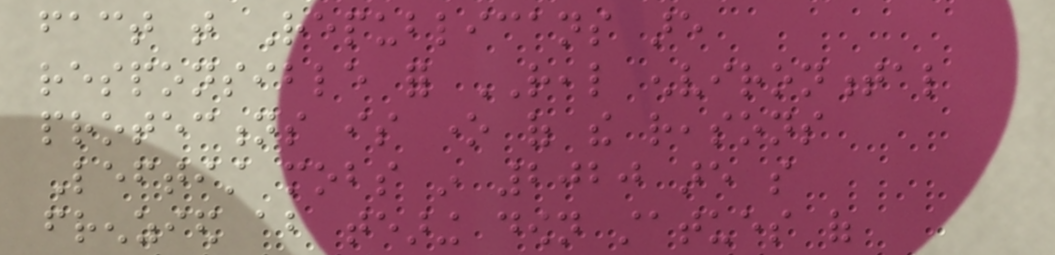fact that Republicans are
responsible for REAL environmental
protections is one of the reasons
Leftist mobs in 2020 are so
frenzied about tearing down statues of
